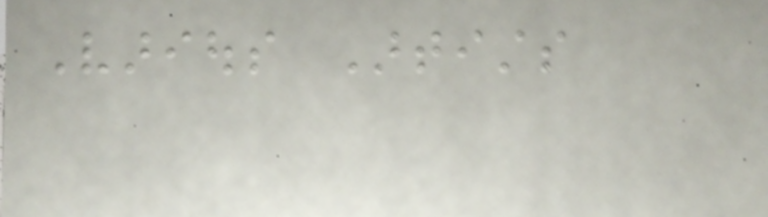Various Artists
